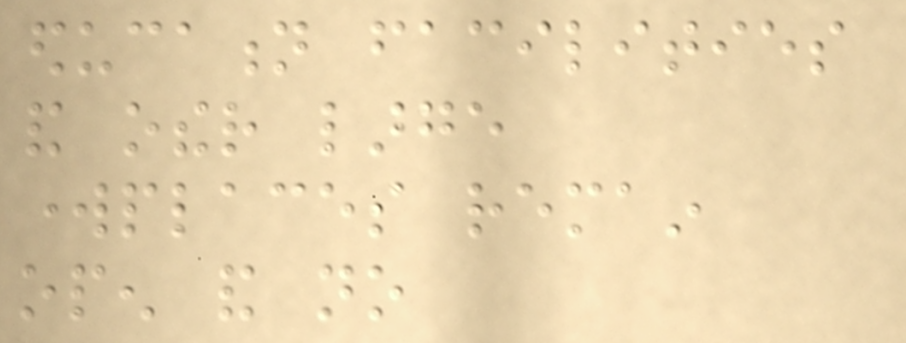education facilities
and other large
workplaces remain
open and no
